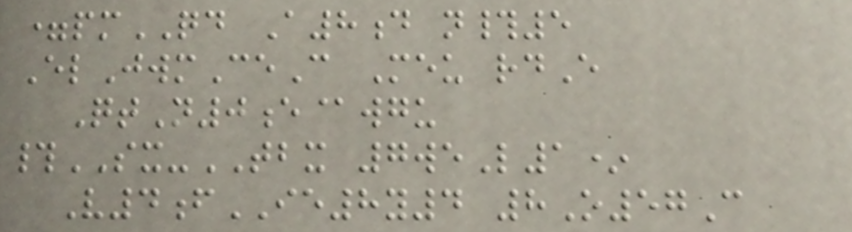=pmQD A8d n#5
ElJwmCeC Meu rdE
QtN0e@wgu
#SX-TBX 7weL1*
V4fIE8y4 8O57C
